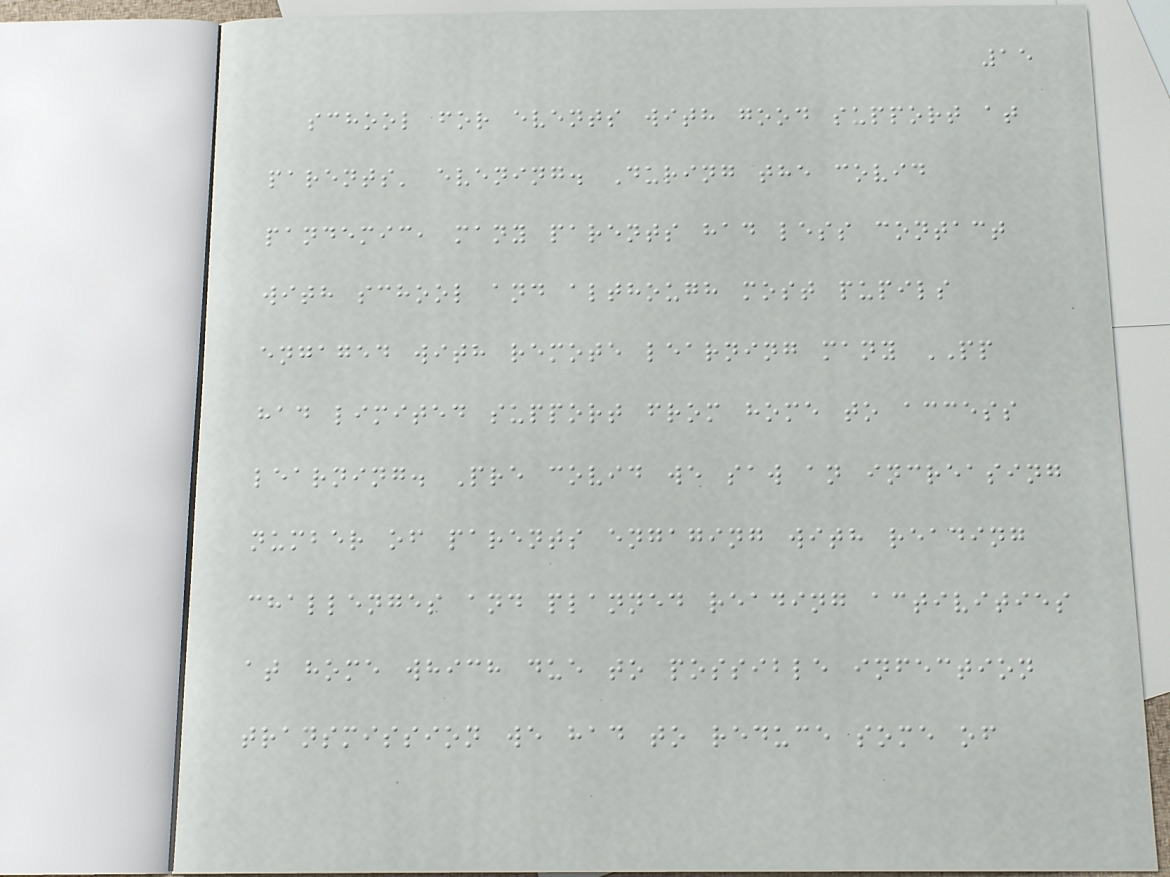15
school for events with good support at
parents' evening. During the covid
pandemic, many parents had less contact
with school and although most pupils
engaged with remote learning many PP
had limited support from home to access
learning. Pre covid we saw an increasing
number of parents engaging with reading
challenges and planned reading activities
at home which due to possible infection
transmission we had to reduce some of
